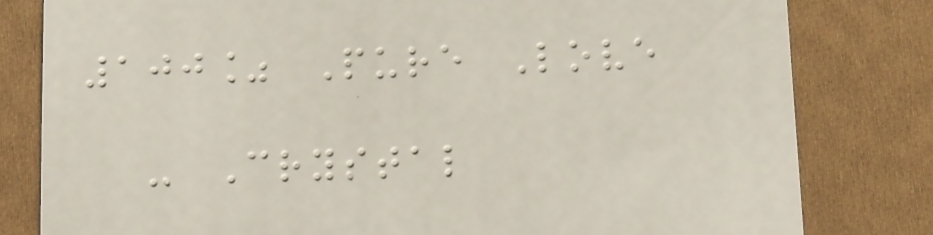100% Pure Love
- Crystal
